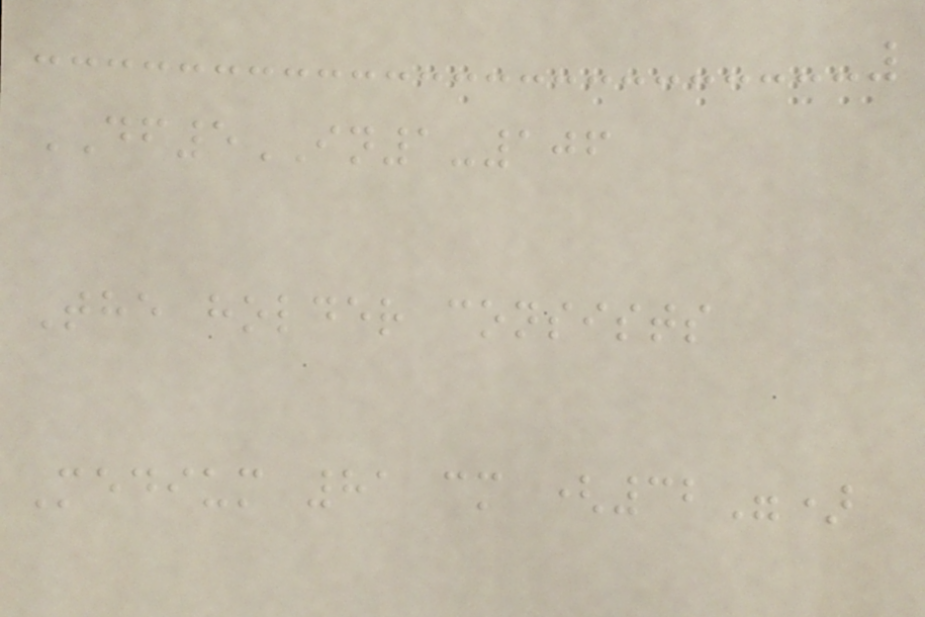DF5IN1-106
The holder consists
Medium 81 cm (32")
